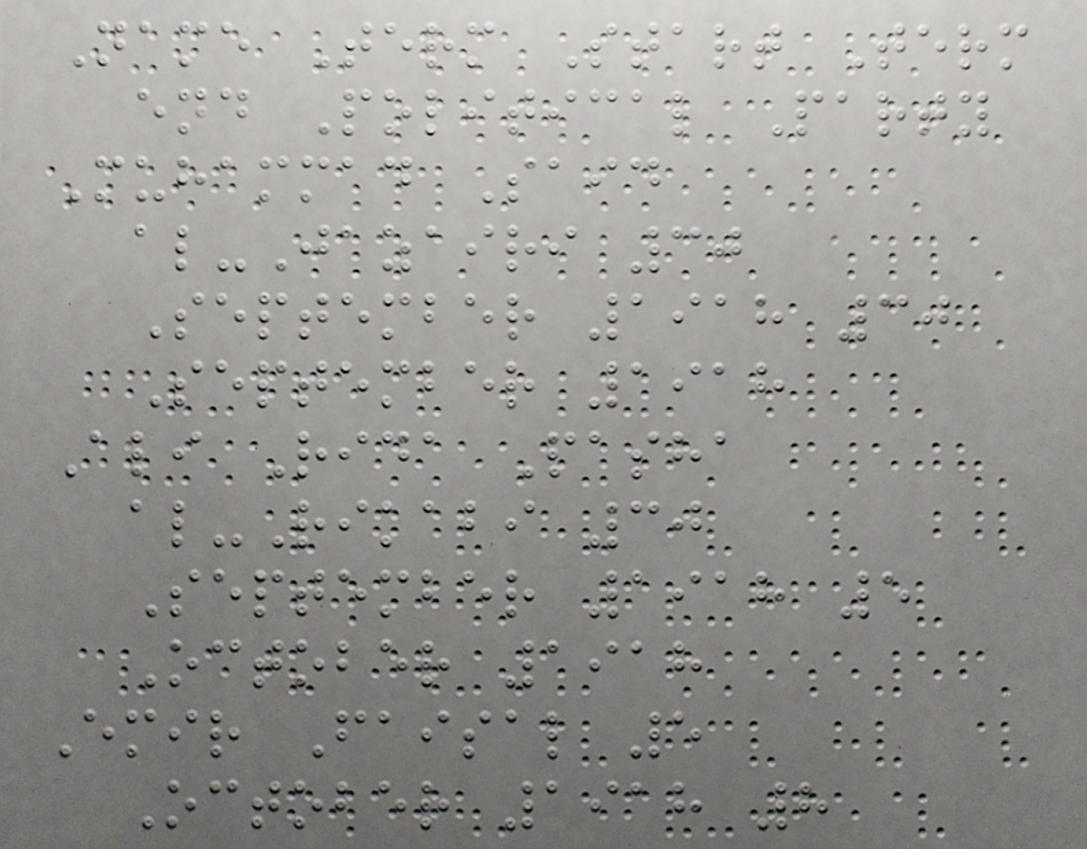Name Term Start Term
end Political Party
Muhammad Said
al-Jazairi 30
September 1918 30
September 1918
Ali Rida Pasha
al-Rikabi 30
September 1918 5
October 1918
Emir Faisal 5
October 1918 8
